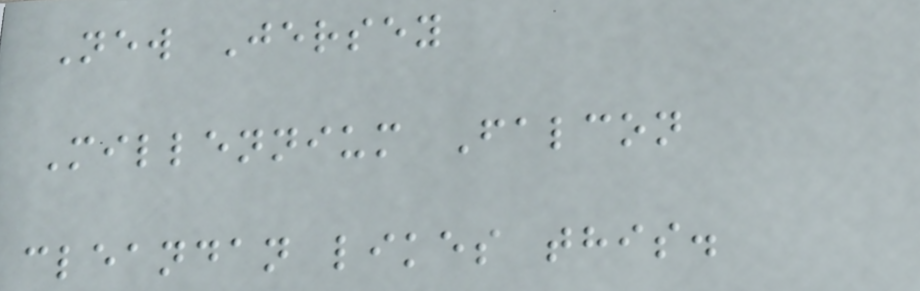New Jersey
Millennium Falcon
cleandan likes this.
